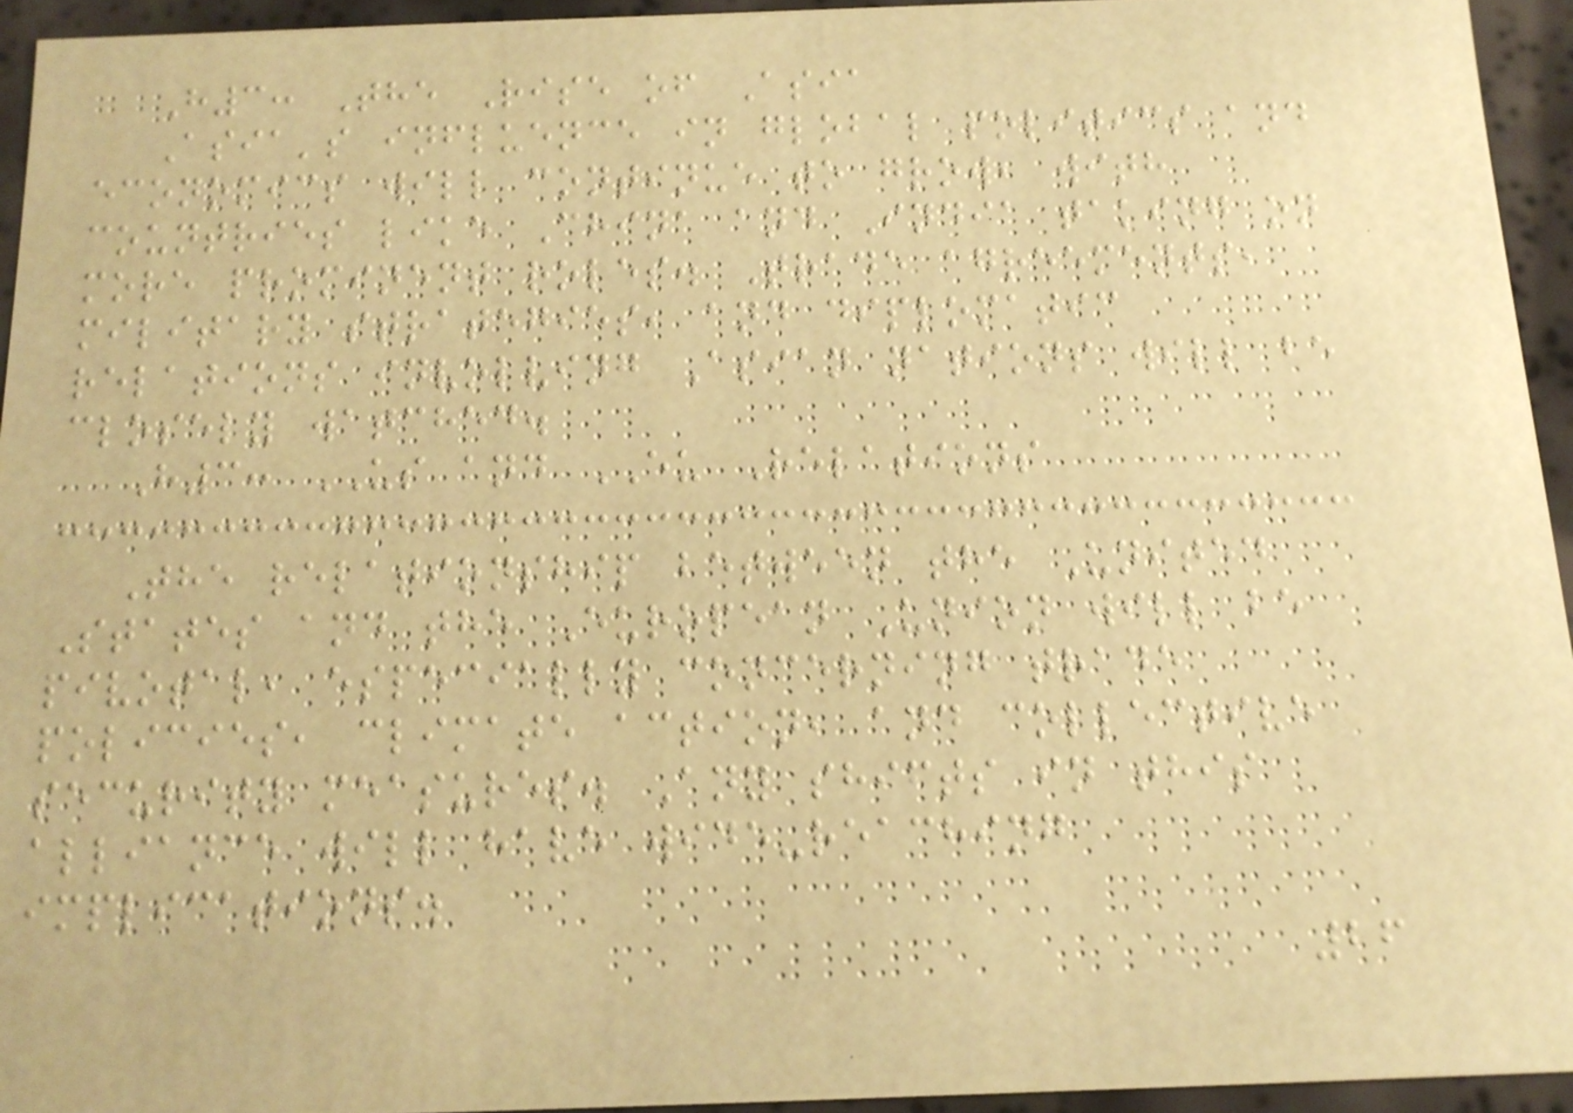H3: The Rise of Asia
Asia's influence in global politics and
economics will continue to grow, with
countries like China and India taking on
more prominent roles. Trade agreements,
military strategies, and diplomatic
relations involving Asian nations will be
closely watched.
H3: US and EU Relations
The relationship between the United
States and the European Union will be
pivotal, especially concerning trade
policies, climate action, and collective
security measures. Any shifts in this
alliance will have wide-reaching
implications.
26
